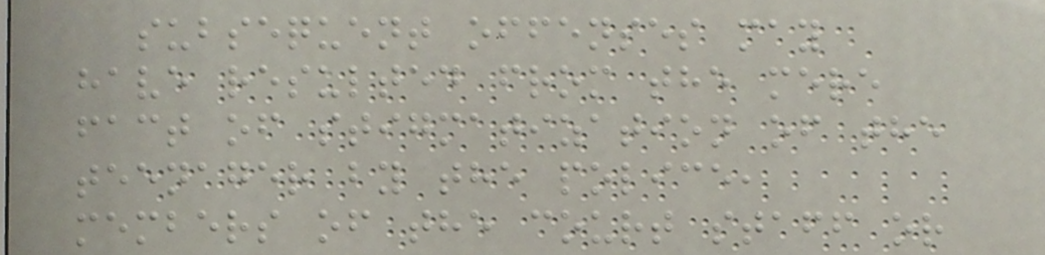subsequent offenses may
have resulted from the mere
fact of stigmatization of the
teenager by the police,
members of the court staff or
